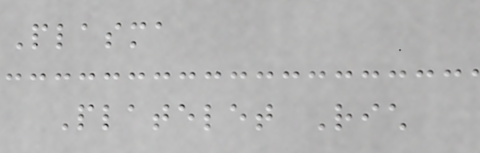Plasma
Platelet Rich
